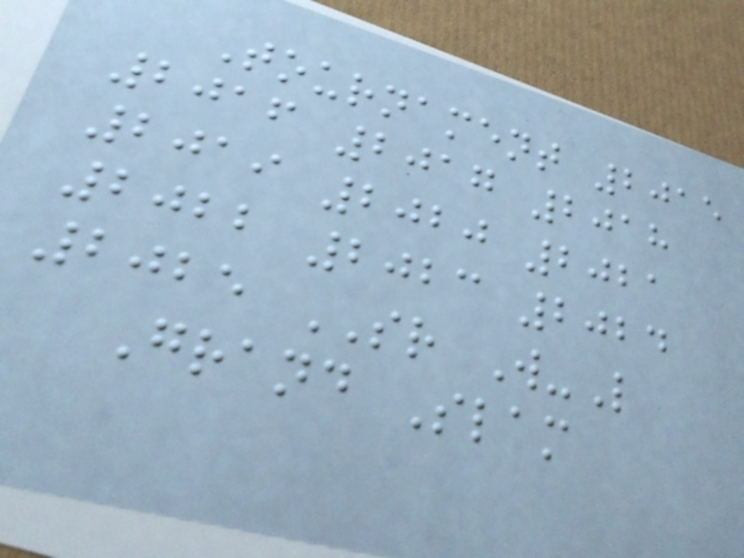Tournament 2015
2016 2017 2018
2019 2020 2021
2022 2023 2024
2025 SR W-L
Grand Slam
